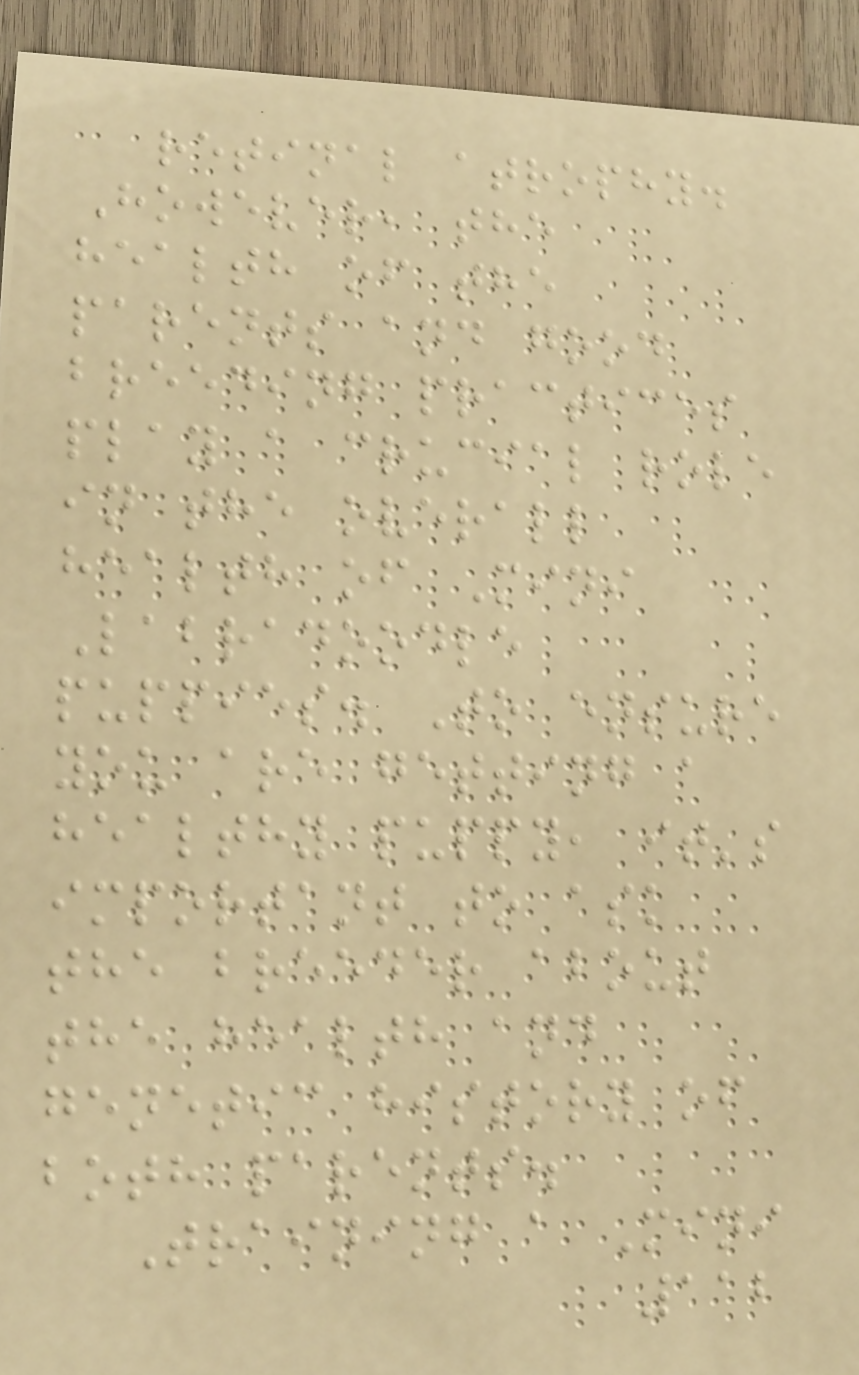retinal atrophy.
However, the
health of the
parents and good
breeding practices
play a crucial role
in the overall
health of Mini
Labradoodle
puppies. To ensure
you are getting a
healthy puppy, it's
important to ask
the breeder about
the health and
genetic history of
both parents.
Training a Mini
112
